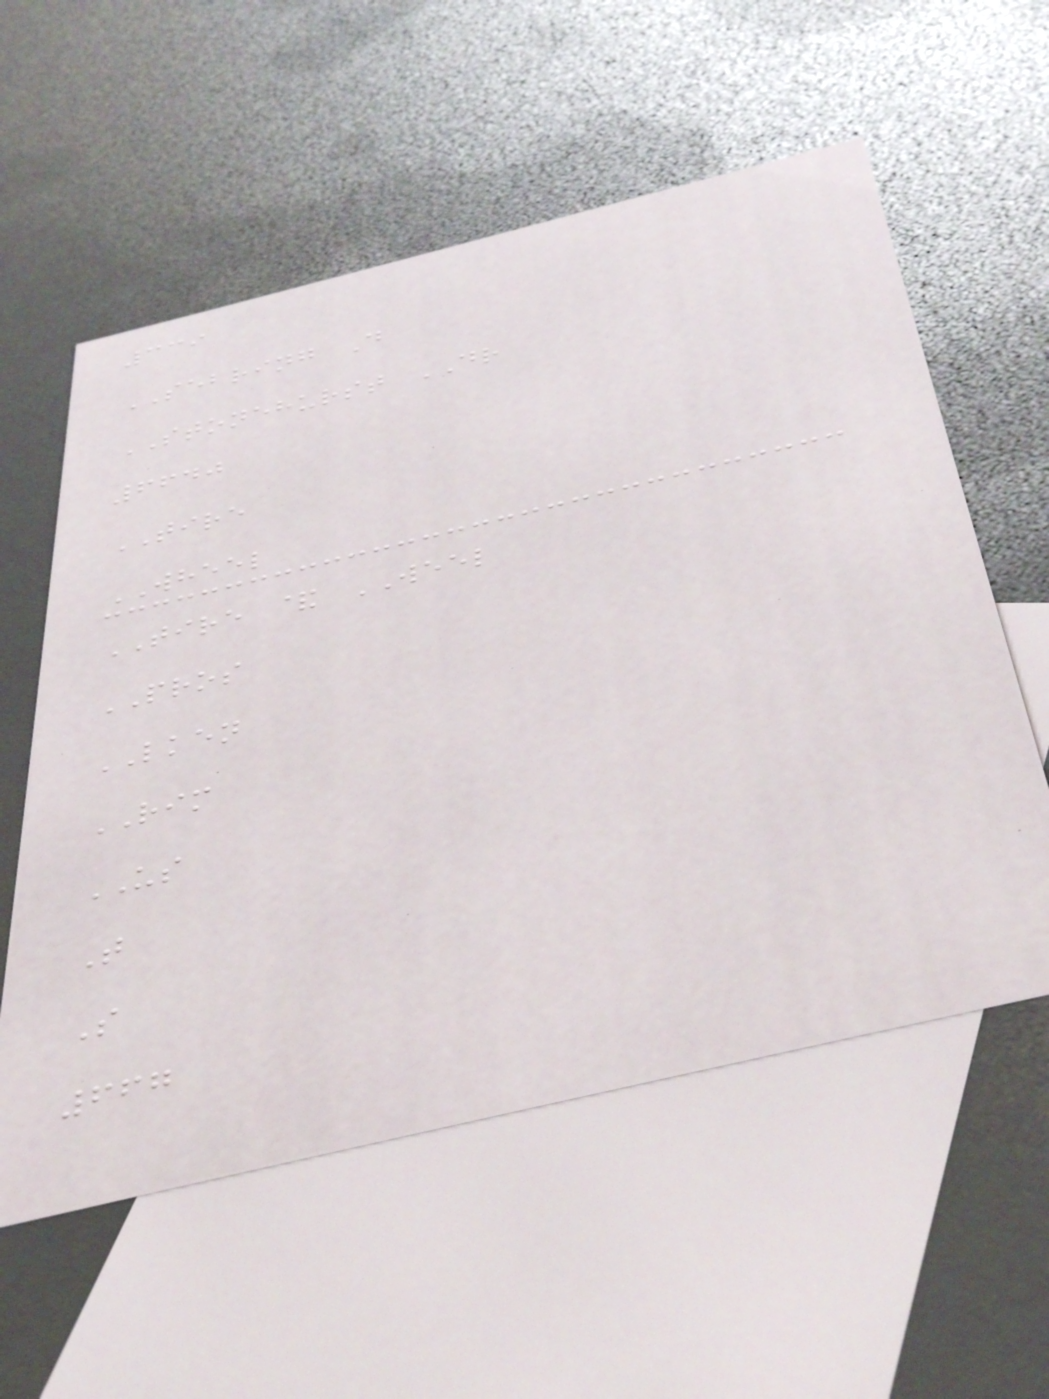339
SEBRING D
STONEHURST DR
6640
TIRE
WHEEL
TIRE & WEEL
PROS
LKEN
RIM
US
T
S
667
